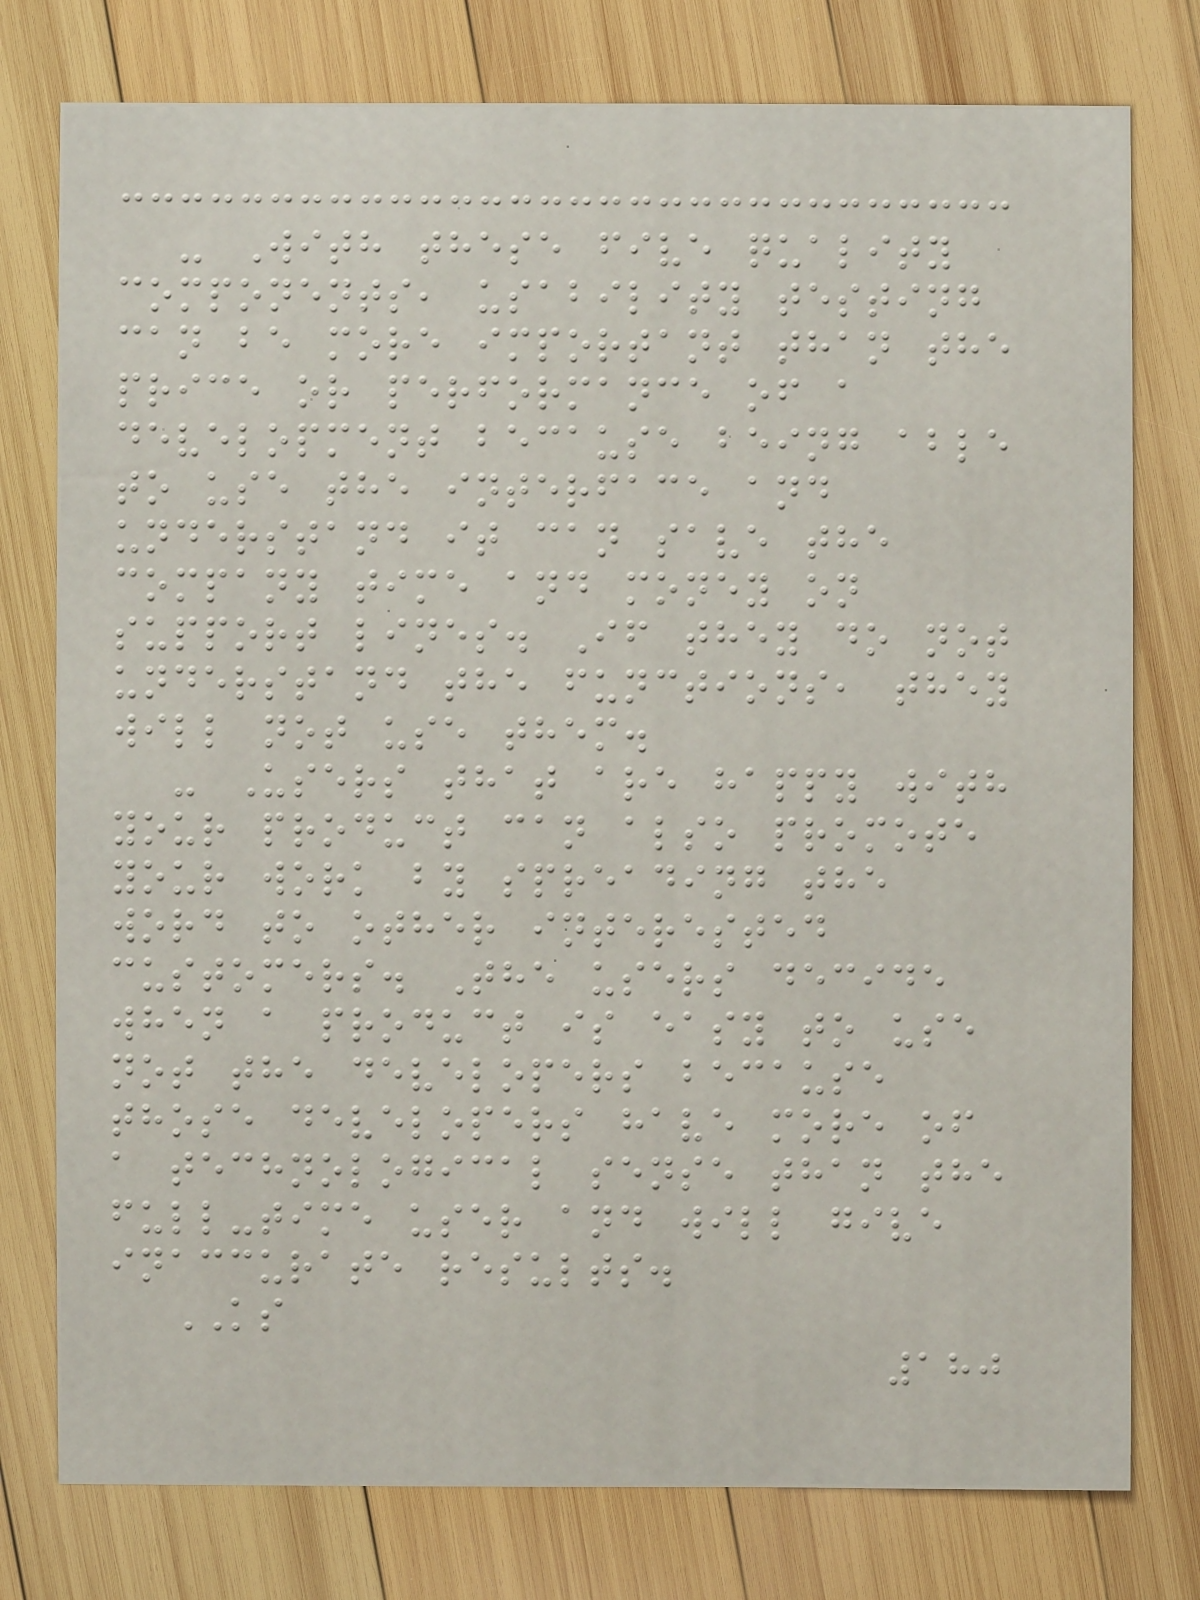- With these five quality
components, usability testing
can be more important than the
price or performance of a
development because being able
to use the interface and
understand it can save the
company time and money on
support lines. If they do not
understand the functions, they
will not use them.
- Users that are happy with
your product can also promote
your work by spreading the
word to other interested
customers. The users decide
when a product is easy to use
not the developers because
those developers have more of
a technological sense than the
full-time user and will give
inaccurate results.
KS
180
